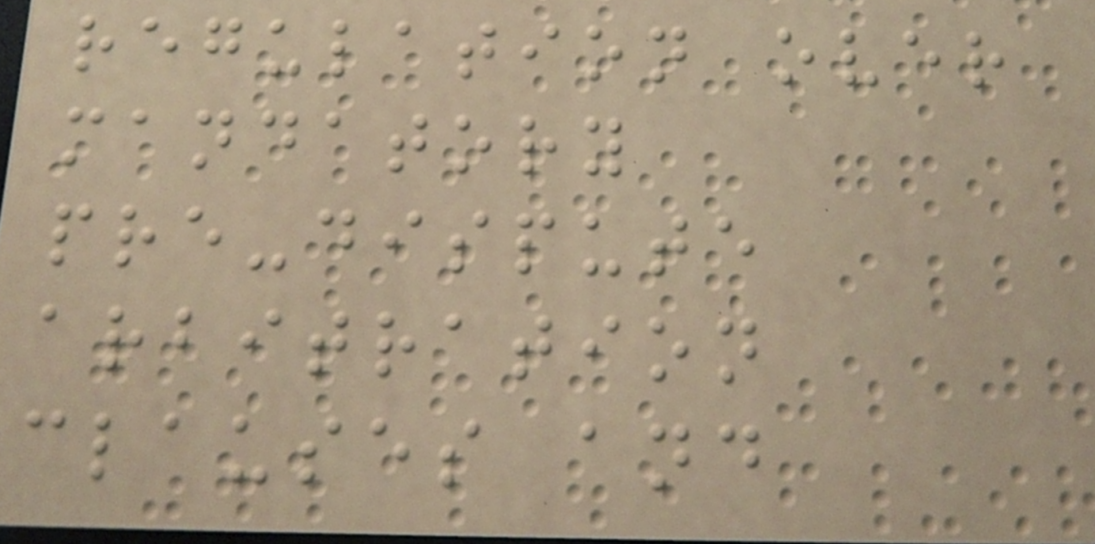regulation over
mandatory
pre-dispute
arbitration
clauses and
